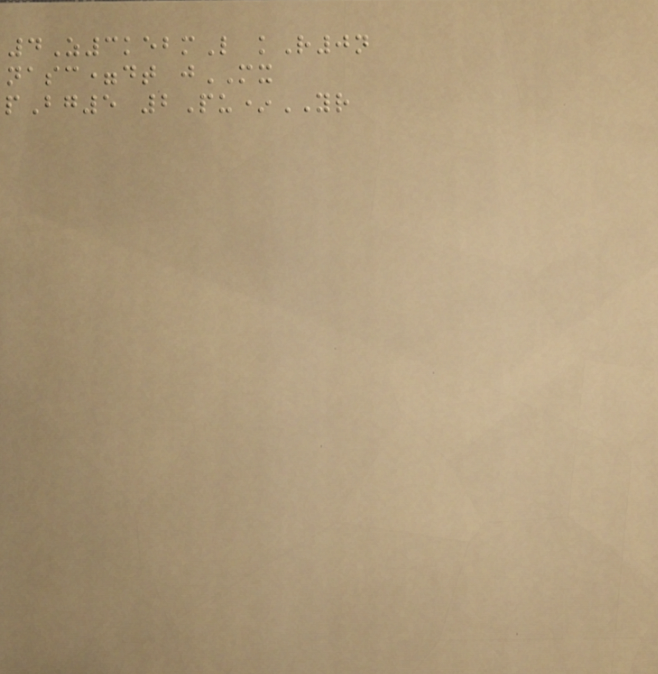4Z3kebmL kR0n
nasc=dt jMX
pBg5 2Pu*YR
